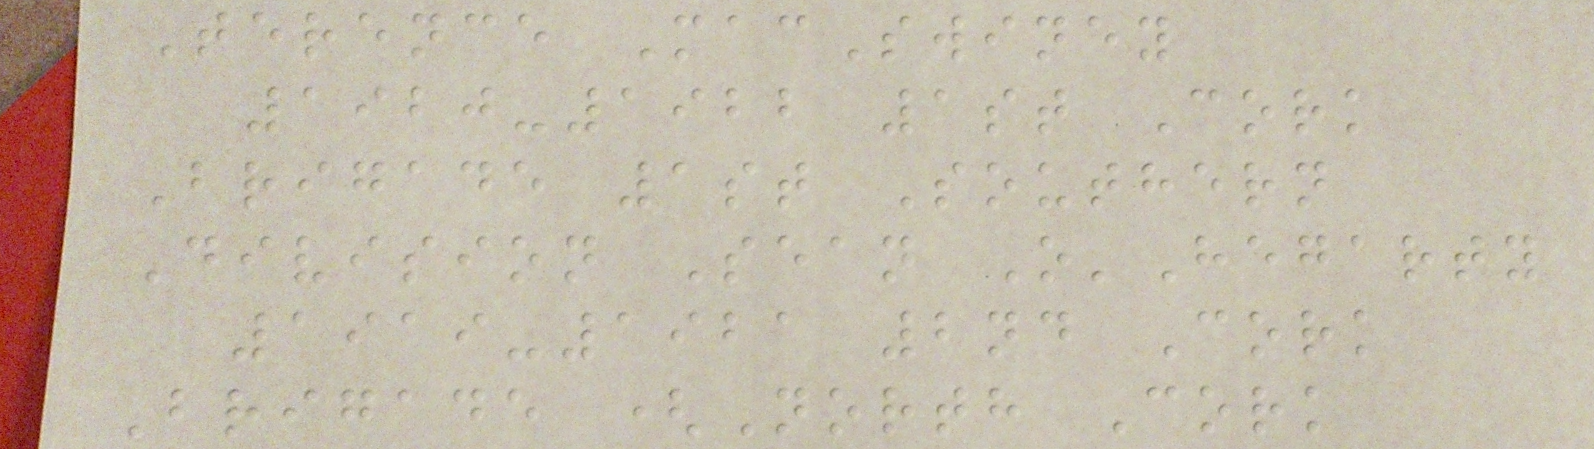Terence MacSwiney
1920-1922 1st Cork
Brigade 1st Southern
Division Sean O'Hegarty
1919-1921 2nd Cork
Brigade (North Cork
